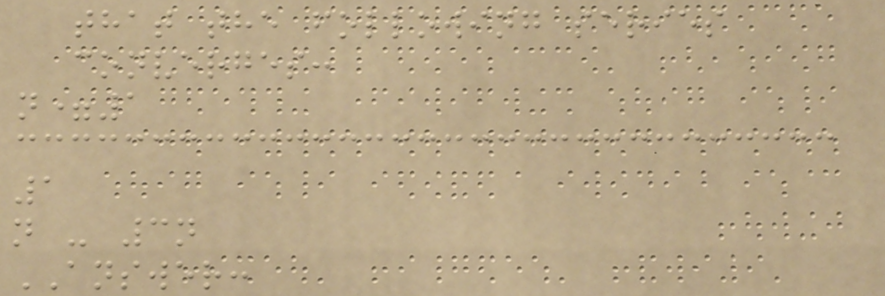that the following series
converges:
n=1
1
n - 3n
ANSWER:
